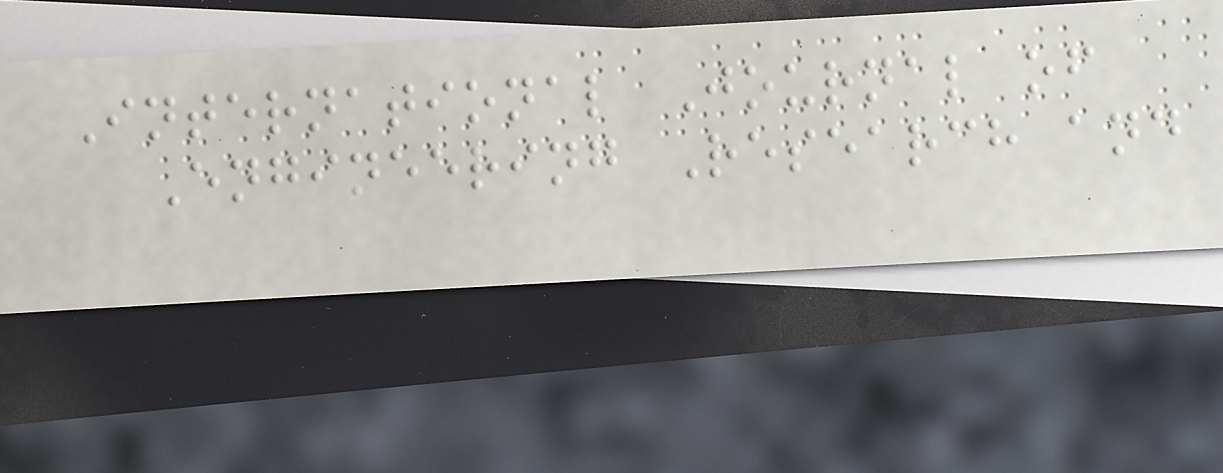International Journal of
Engineering Research and
